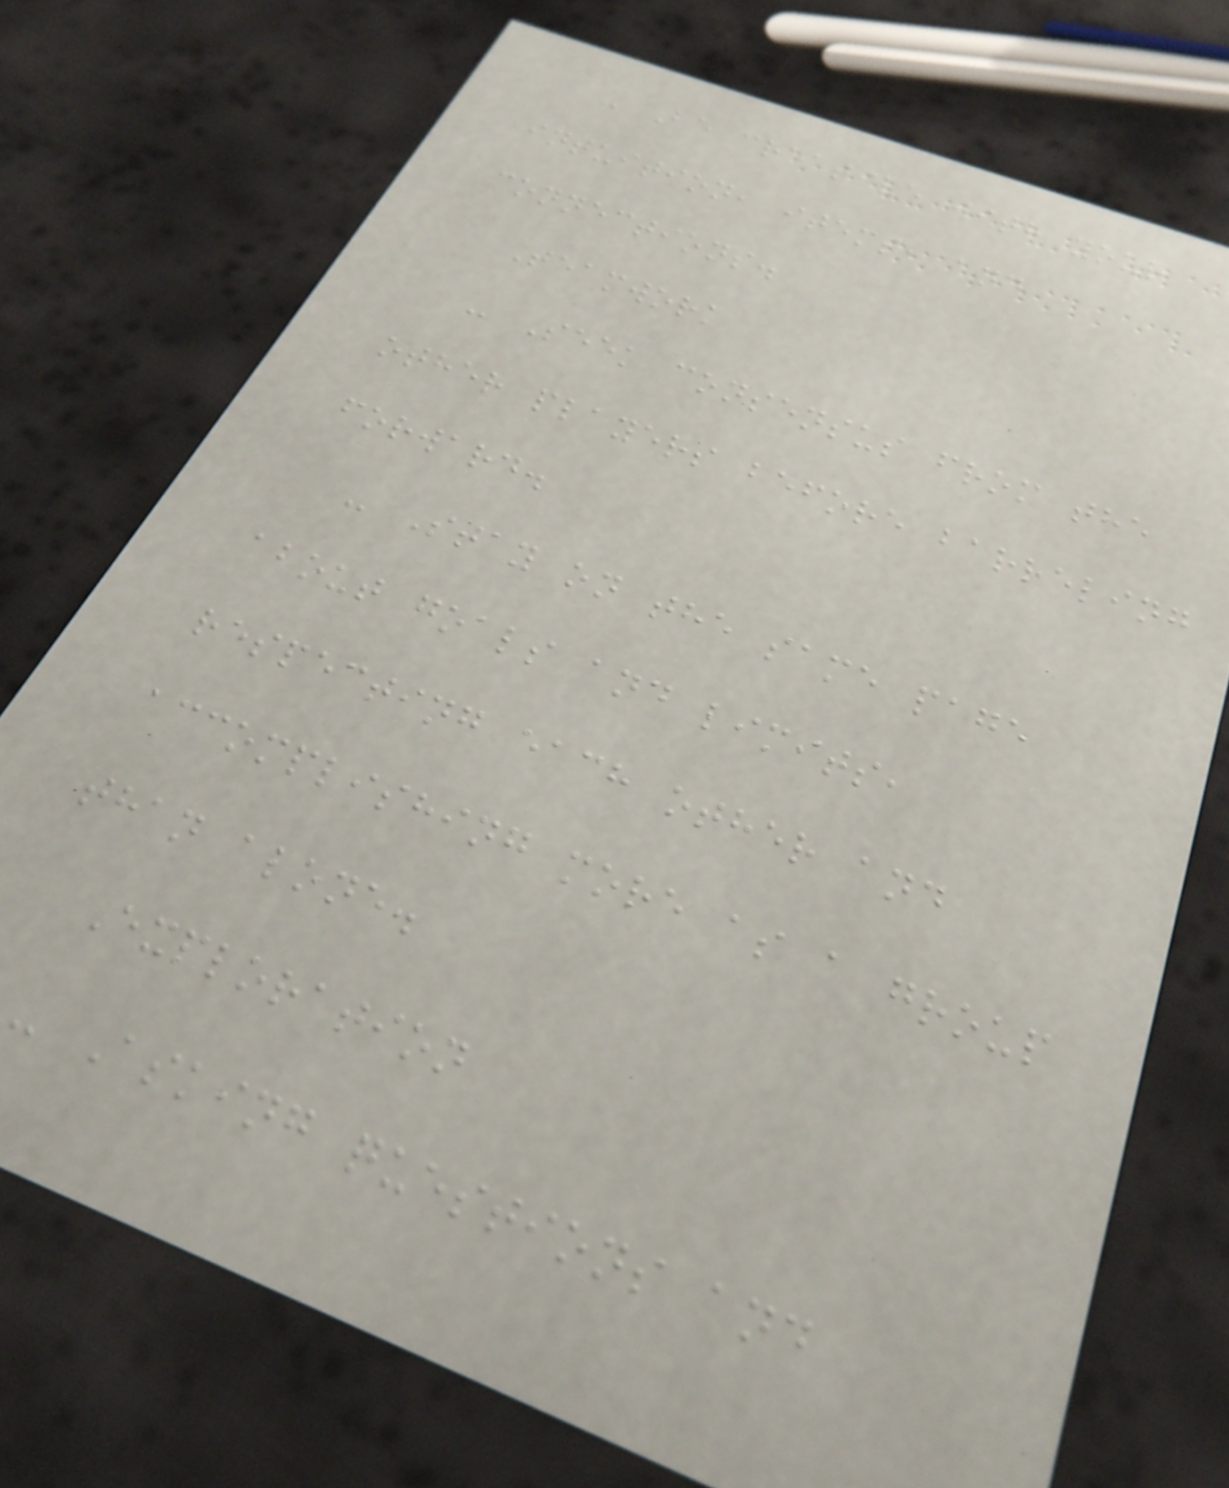- Be creative with your
intuition, items, and
connections.
Teamwork
- Seek consensus from the
other players before barreling
forward.
- Stay on the same page
about goals and limits,
respecting each other and
accomplishing more as a group
than alone.
Exploration
- Asking questions and
